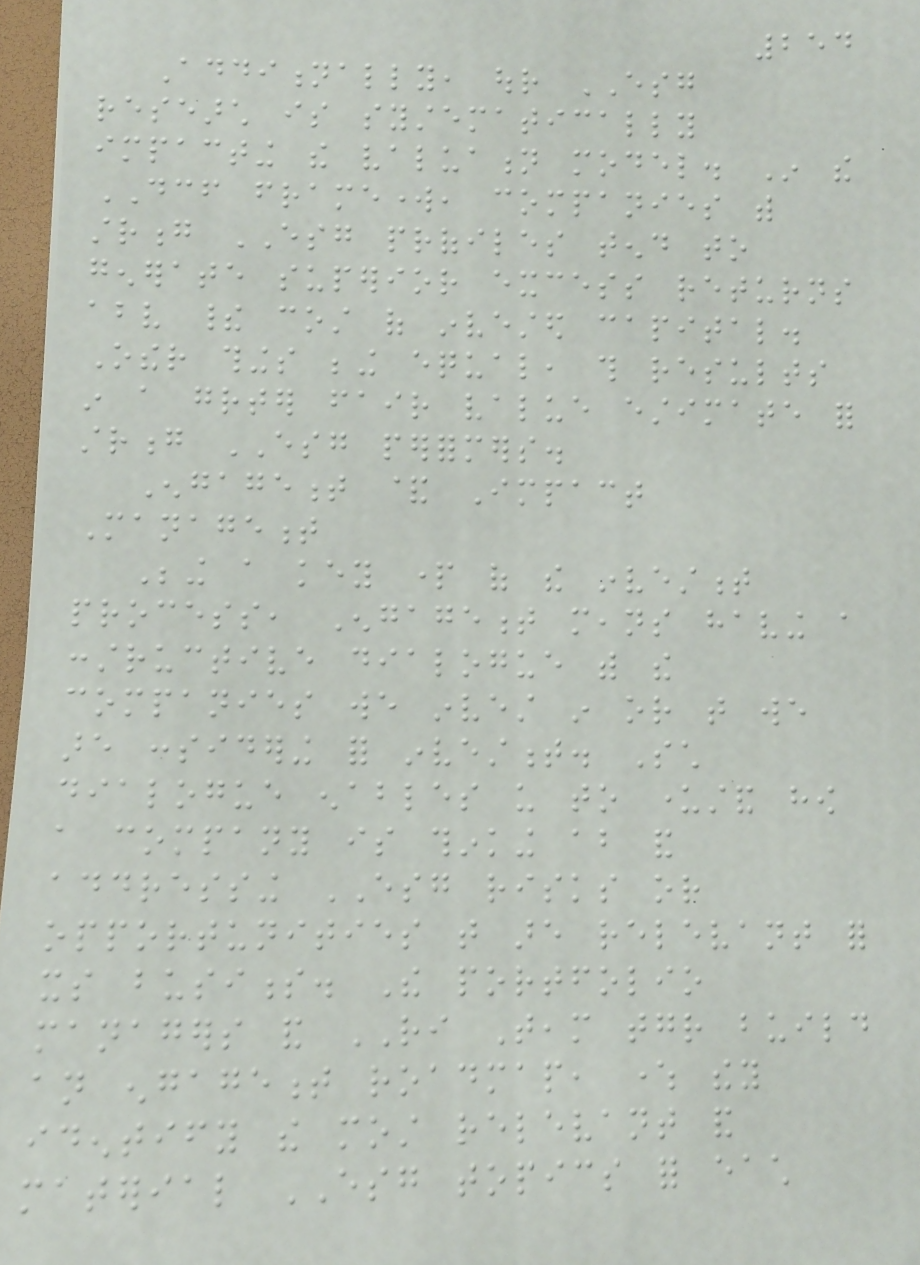254
Additionally, our ESG
research is systematically
impacting the valuation model. In the
DCF framework, companies with
strong ESG profiles tend to
generate superior excess returns
above their cost of invested capital.
Other things being equal, this results
in a greater fair value estimate for
strong ESG performers.
Engagement & Impact
Management
Being a key part of the investment
process, Engagement means having a
constructive dialogue with the
companies we invest in or that we
are considering for investment. Such
dialogue enables us to understand how
a company is thinking about and
addressing ESG risks or
opportunities that are relevant for
its business. The portfolio
managers and RI Team together build
an engagement roadmap, where they
identify the most relevant and
material ESG topics for each
